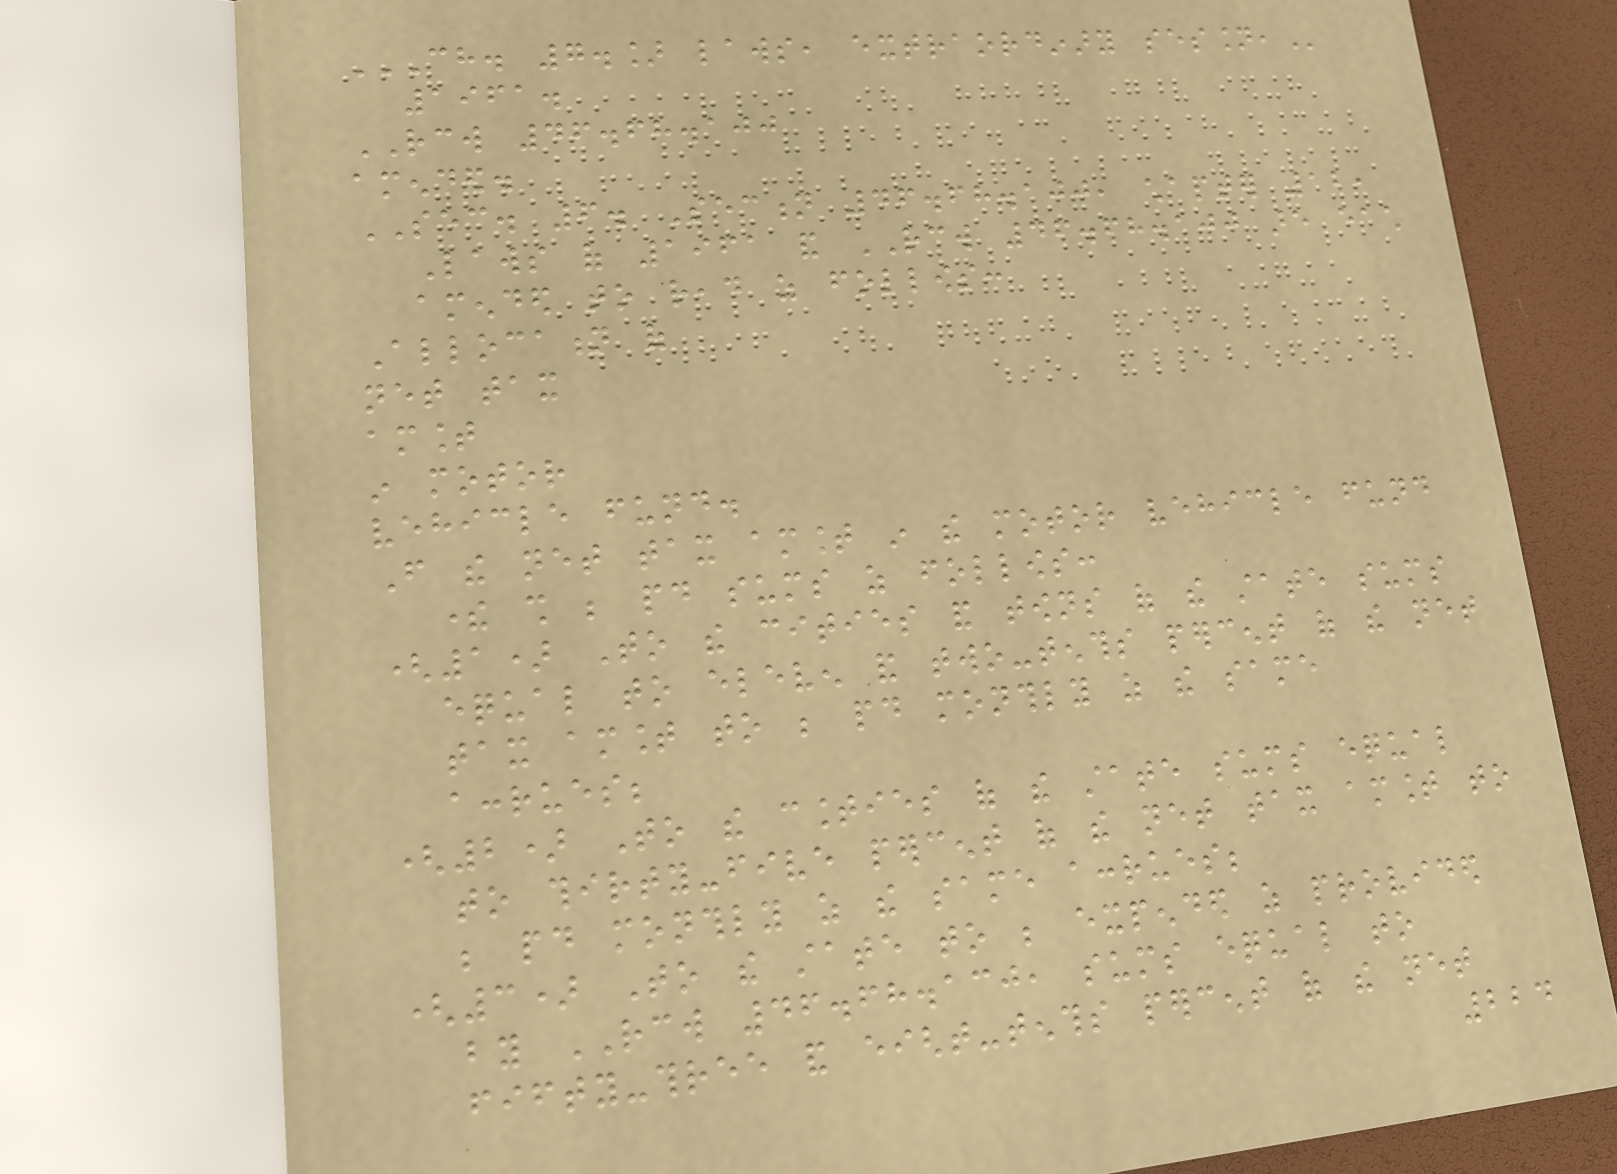CH. 7.] LAWS, EXTRAORDINARY SESSION,
1961.
RCW 46.68.100
amended.
SEC. 6. Section 46.68.100, chapter 12,
Laws of 1961 and RCW 46.68.100 are each
amended to read as follows:
Allocation of
net tax
amount
in motor
vehicle fund.
From the net tax amount in the motor vehicle fund
there shall be paid sums as follows:
(1) To the cities and towns of the state sums
equal to eleven and two-tenths percent of the net
tax amount to be paid monthly as the same
accrues;
(2) To the counties of the state sums equal
to thirty-five percent of the net tax amount to
be paid monthly as the same accrues;
(3) To the state to be expended as provided
by RCW 46.68.130, sums equal to
fifty-three and eight-tenths percent of the net
224
